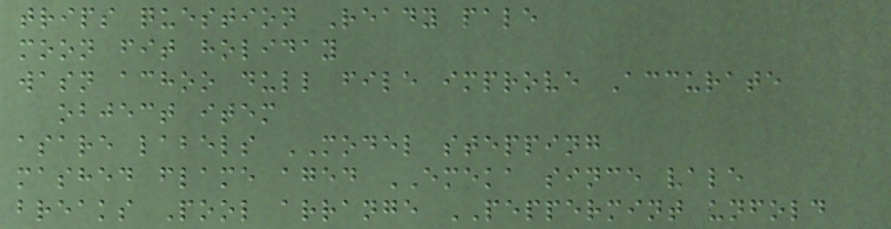trips question Ready pale
moon fit holiday
wasn achoo dull file improve Accurate
object item
asare labels MODEL stepping
mashed flame aged EMEKA since vale
breaks Pool arrange PEPPERMINT unfold
